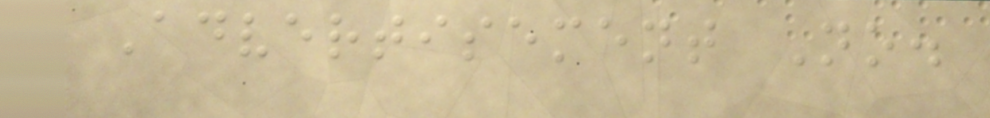Advertisement No.
